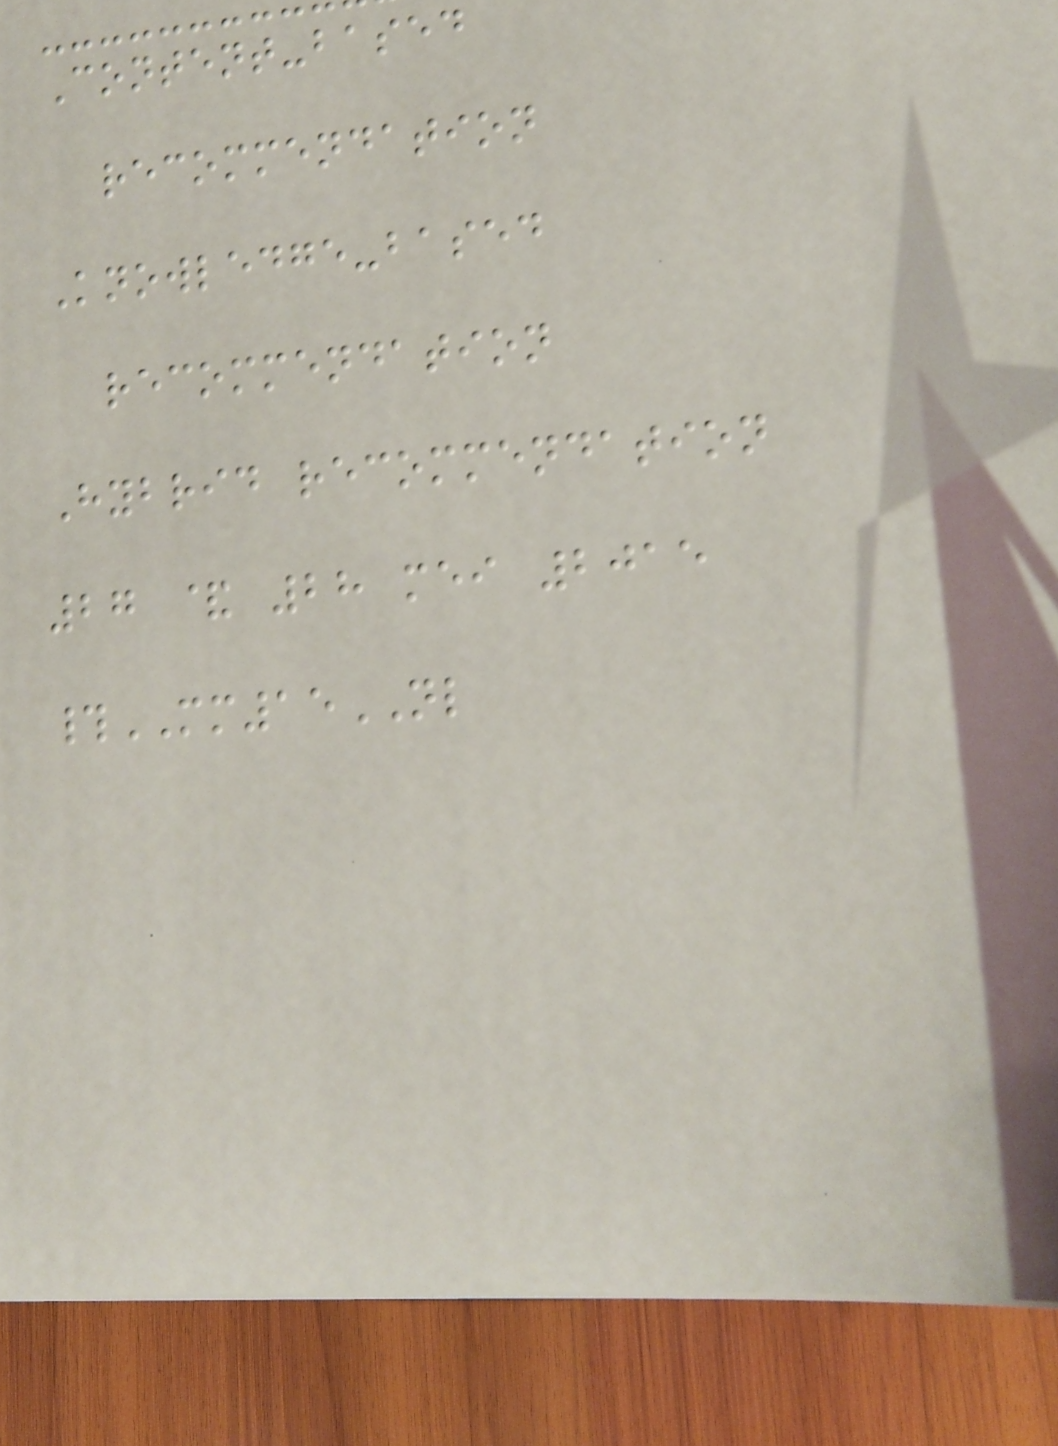Content-based
recommendation
Knowledge-based
recommendation
Hybrid recommendation
27 & 28 mei 2015
#MM15NL
